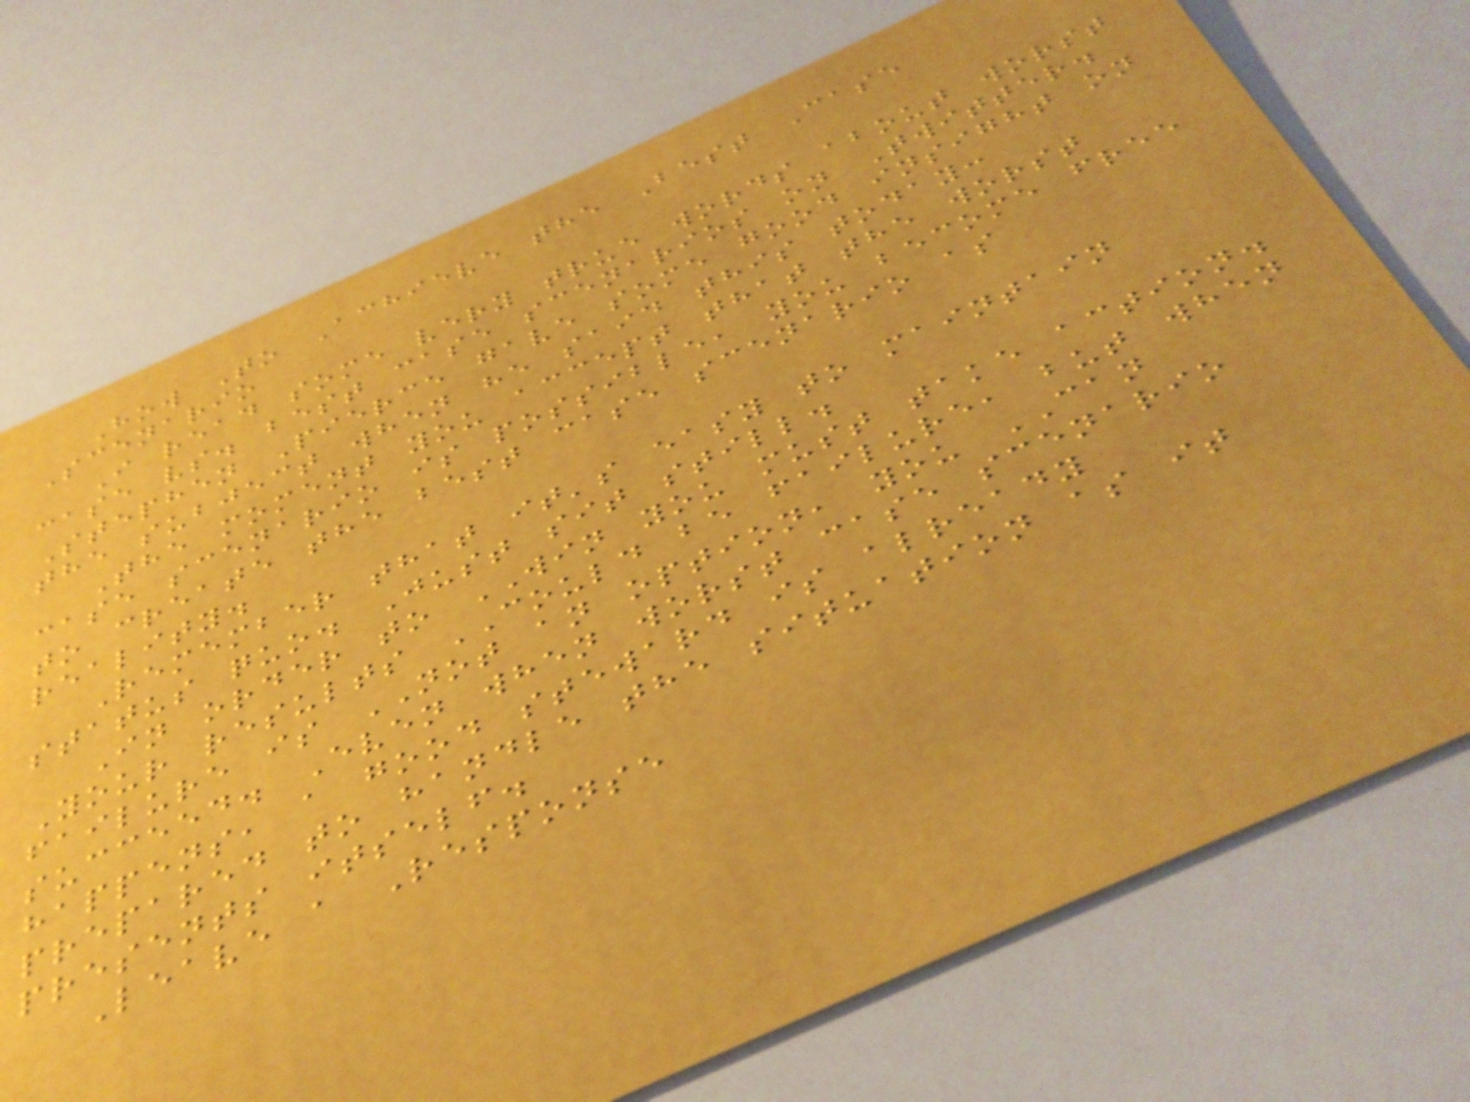How To Achieve the Best Case
Scenario
I read some very true words about worst
case vs. best case scenarios on Twitter.
Stephen Pierce gave some good insight on
the subject when he said this today:
The moment you accept that the worst
case scenario is possible, you become free
to create the best case scenario as
reality.
Remember that it's easy to maintain
status quo. Just sit still.
In order to WIN you must take action.
Your results COULD be failure, but when
failure is NOT an option, you CAN
succeed. Even when worst case scenario
happens, a good steward is already
prepared to handle the situation as it
presents itself.
Leave a Response
